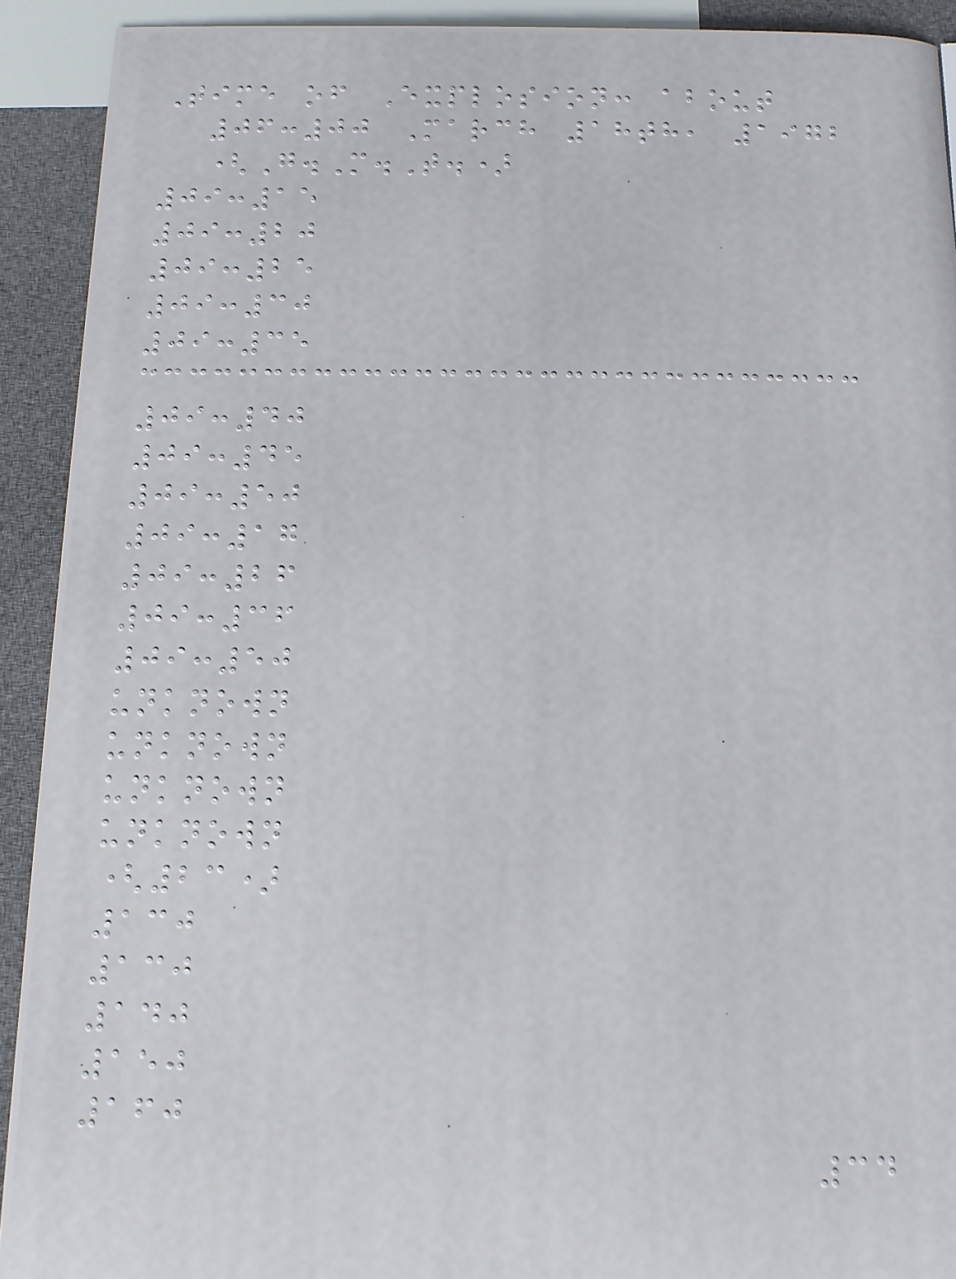Time of Explosion: about
06:00 March 18th, 1972
(G.M.T.)
09:15
09:20
09:25
09:30
09:35
09:40
09:45
09:50
09:17
09:26
09:36
09:50
unknown
unknown
unknown
unknown
(23)
130
130
140
150
160
34
